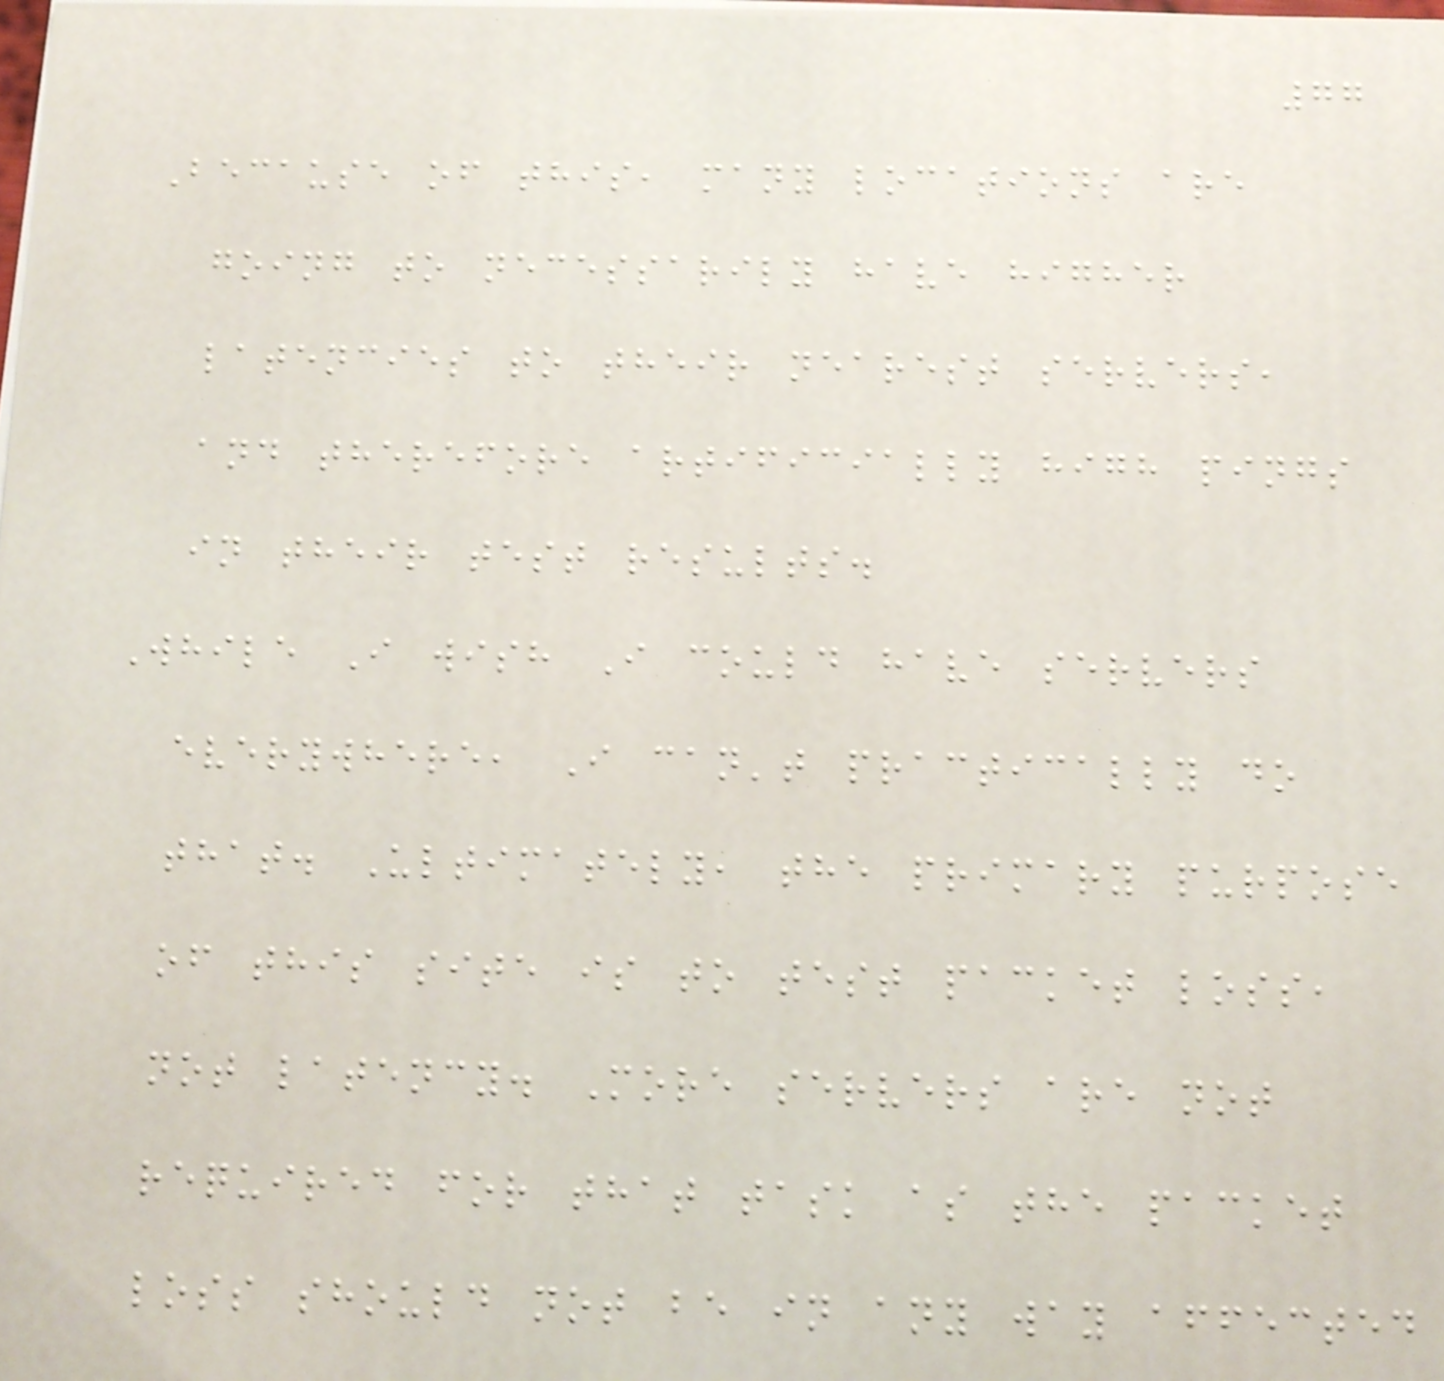77
Because of this, many locations are
going to necessarily have higher
latencies to their nearest servers,
and therefore artificially high pings
in their test results.
While I wish I could have servers
everywhere, I can't practically do
that. Ultimately, the primary purpose
of this site is to test packet loss,
not latency. More servers are not
required for that task as the packet
loss should not be in any way affected
